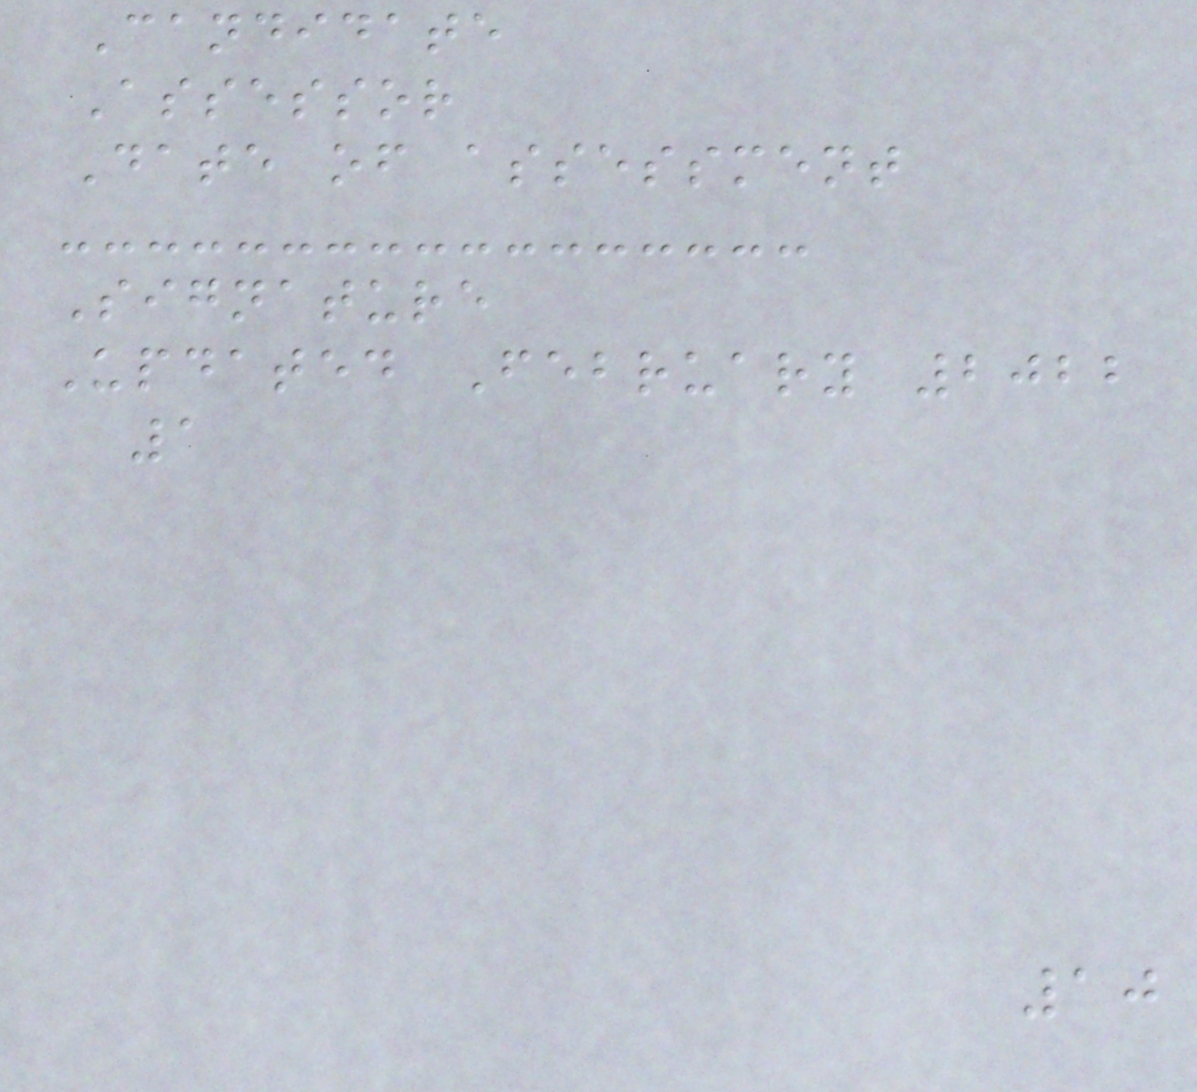Candidate
Assessor
Date of assessment
Signature
Updated February 2022
1
10
